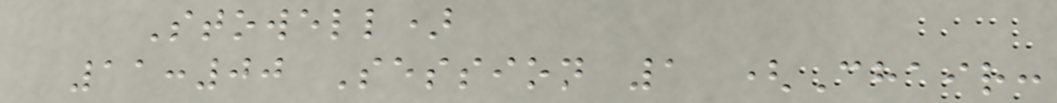Stowell)
11:00 Session 1 (Chair:
